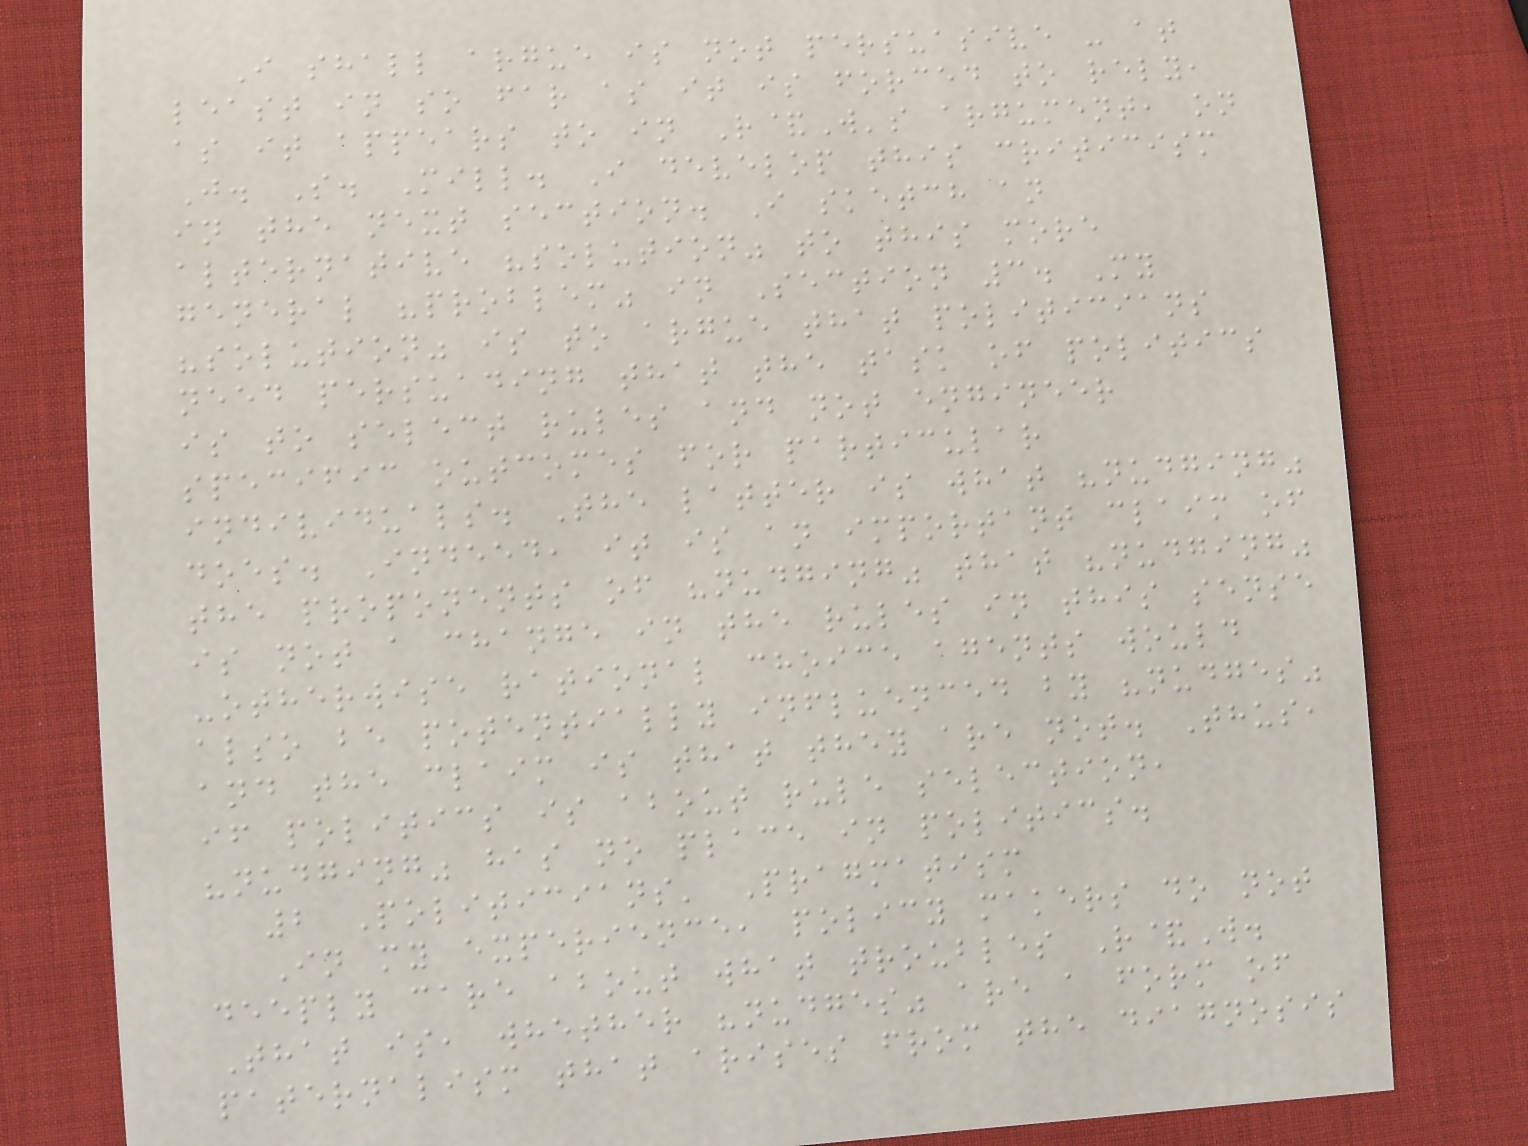I shall argue is not persuasive - at
least in so far as it is forced to rely,
as it appears to in R&W's argument, on
J. S. Mill. I develop this criticism
in the next section. I sketch an
alternative "solution" to this more
general "problem" in Section 3. My
"solution" is to argue that politicians
need persuading that the task of politics
is to select rules and not engineer
specific outcomes for particular
individuals. The latter is what "nudging"
does. Indeed, it is an important claim of
the proponents of "nudging" that "nudging"
is not a change in the rules in this sense
-otherwise rational choice agents would
also be potentially influenced by "nudges"
and the claim is that they are not. Thus,
if politics is about rule selection,
"nudging" has no place in politics.
2 Politicians' Pragmatism
In my experience, policy makers do not
deeply care about what troubles R&W.
That is, whether "nudges" are a form of
paternalism that arises from the diagnosis
